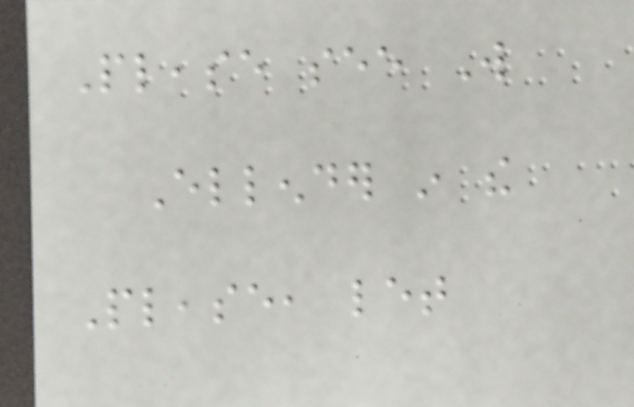Please see Will
Ellender in the
Please, let
